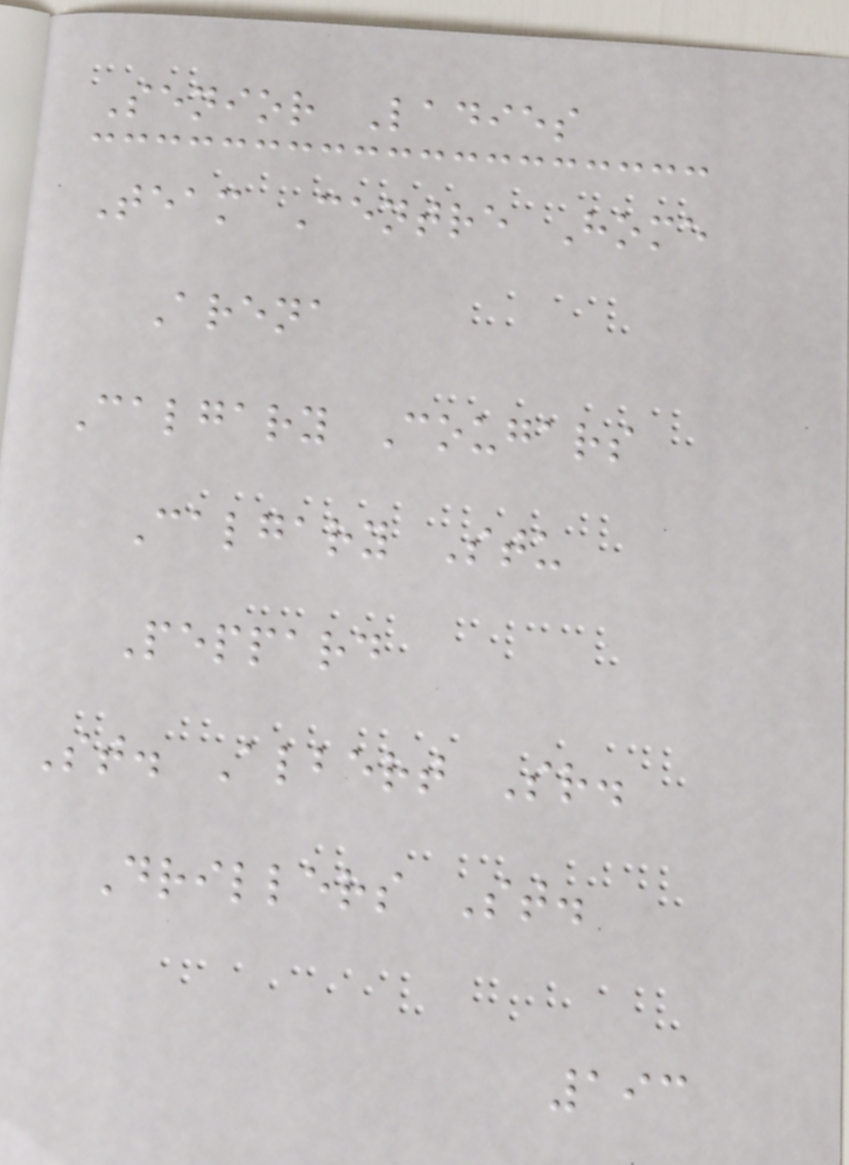Senior Ladies
Team Centre Home
Arena
Calgary Cougars
Calgary Stu
Peppard
St. Albert Sr.
Drillers St.
193
